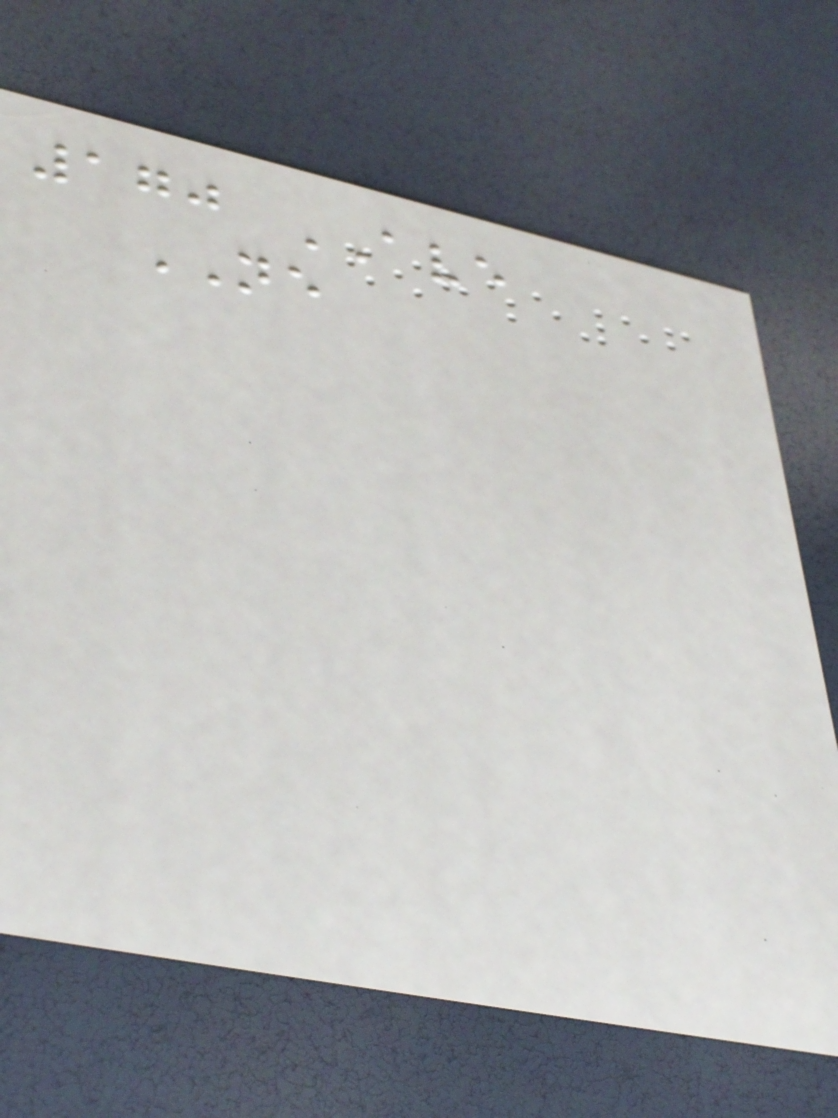170 AVE
NE
